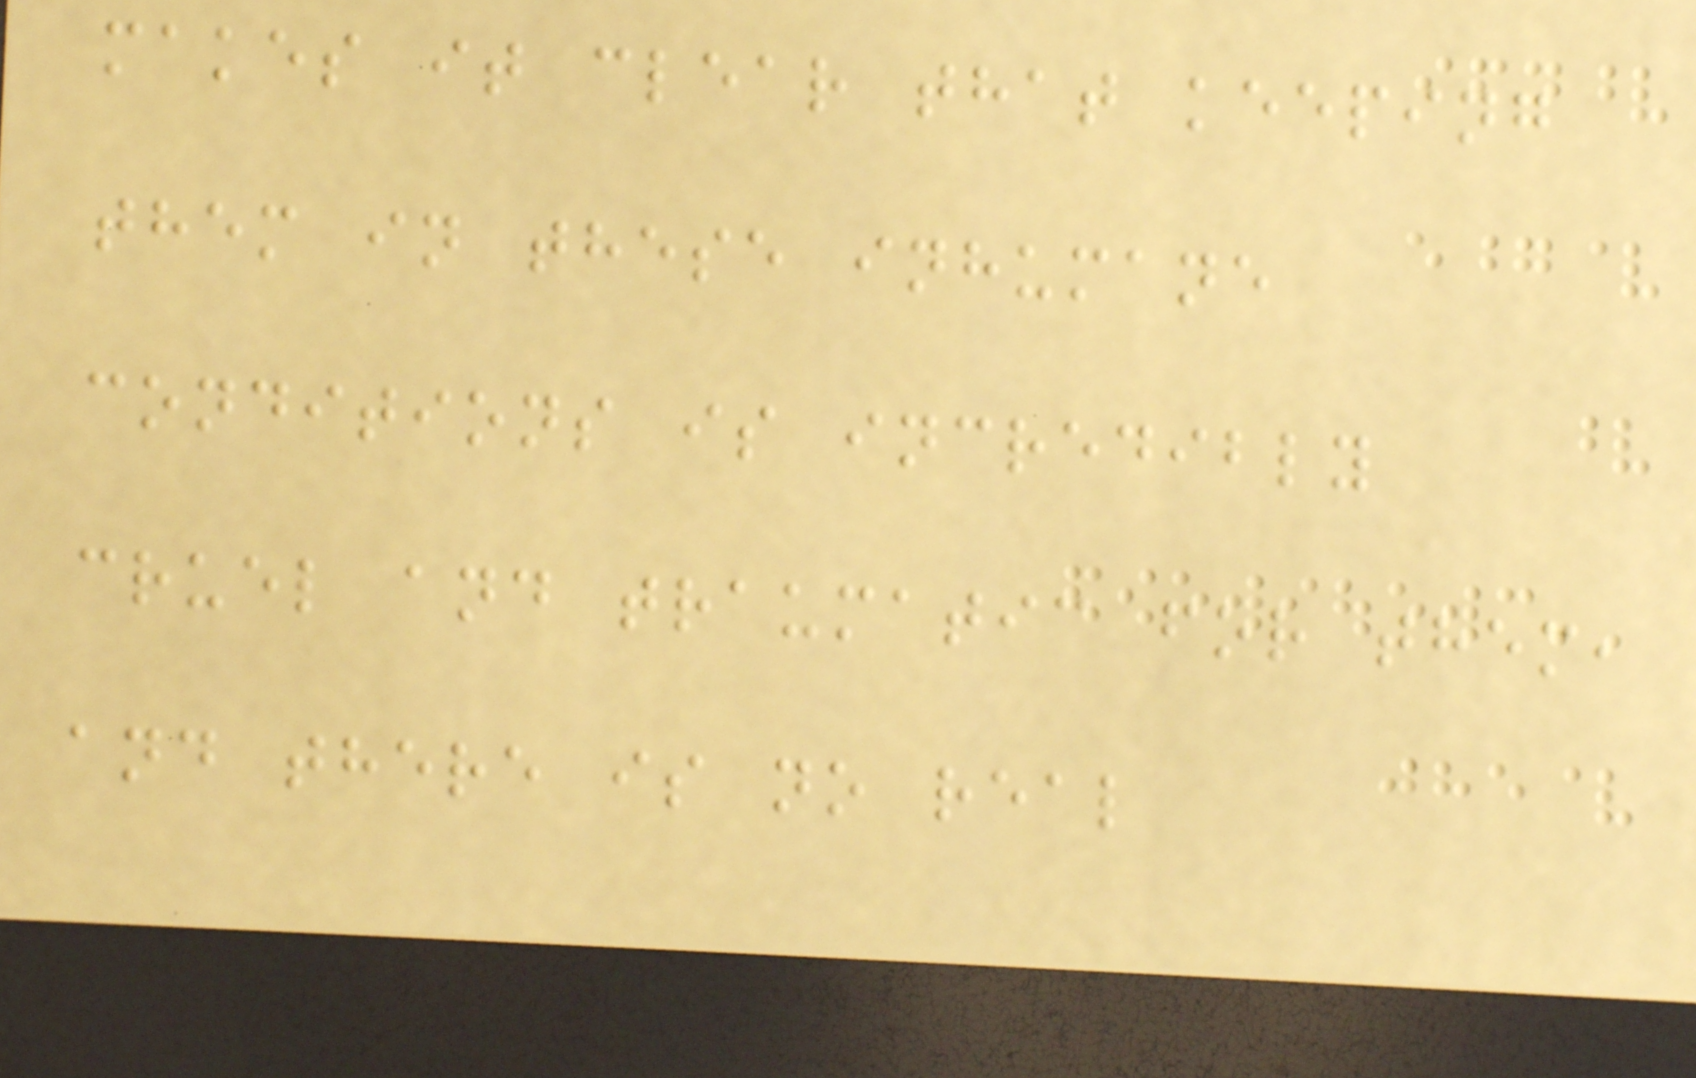makes it clear that keeping
them in these inhumane
conditions is incredibly
cruel and traumatic for them,
and there is no real
